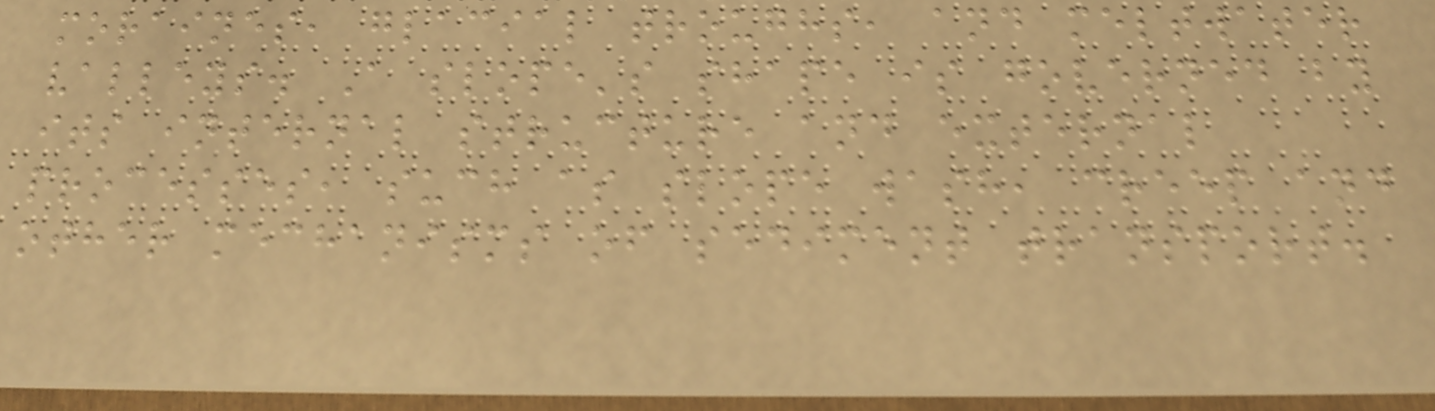moraines, glacial troughs, and meltwater
valleys. A slope's shape is governed by
its internal structure and external
processes, such as slope wash, creep and
other mechanisms of sediment transport.
